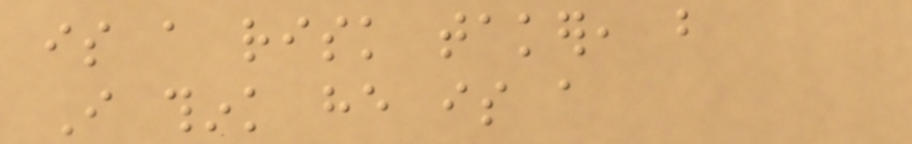is a risk taker, but
I think he is a
